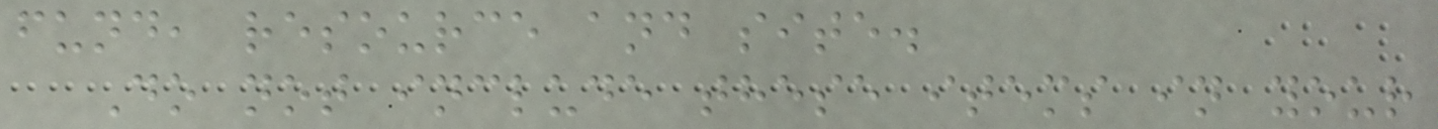fund, resource and site.
Do not include these items in your
